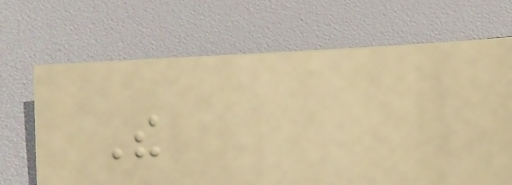The
